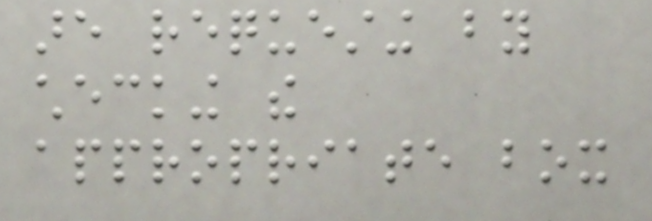are requesting by
checking the
appropriate box
